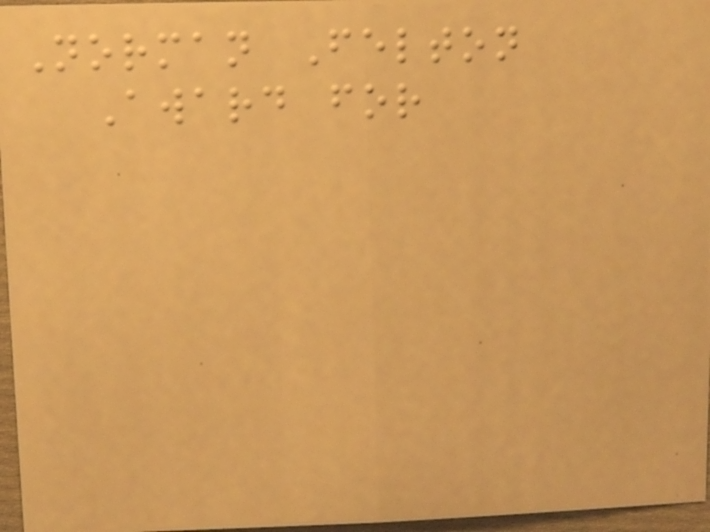Norman Felton
Award for
